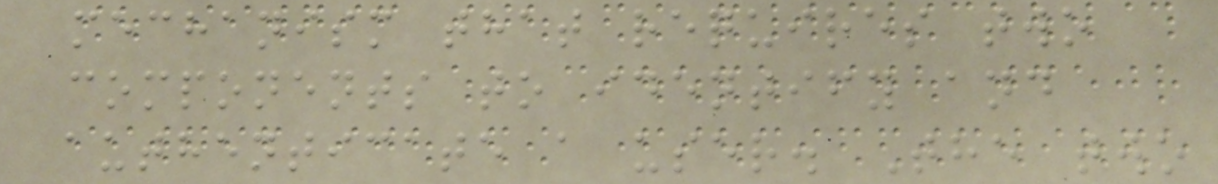mechanism that requires two
components to identify and
authenticate a user. The two
